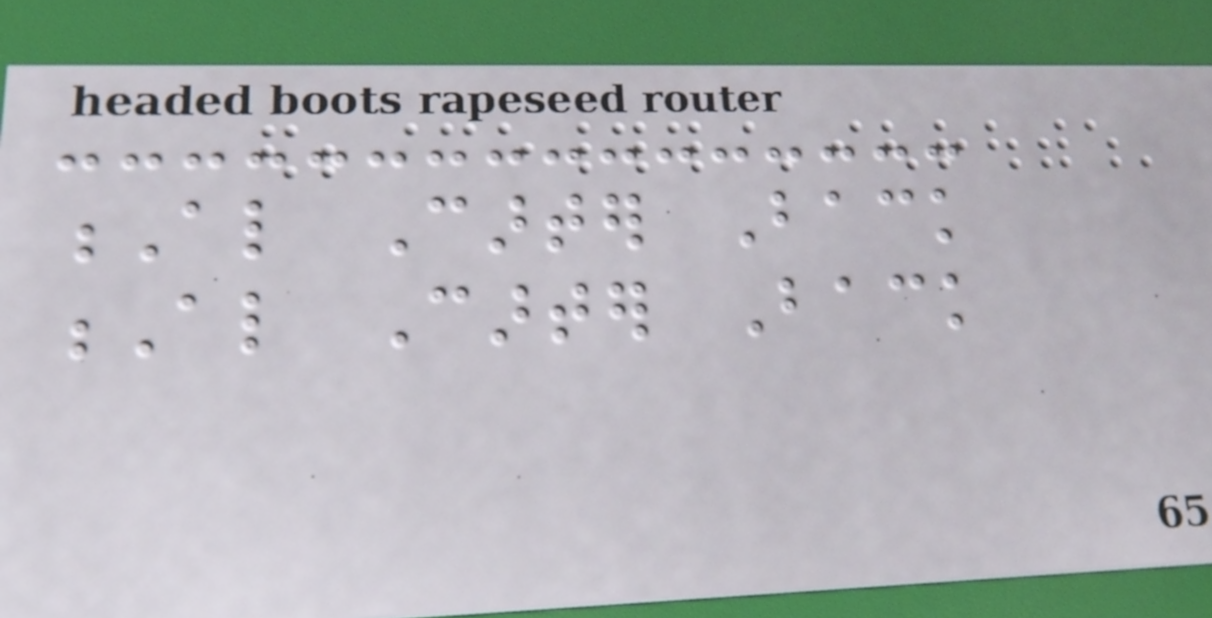Al Carter Back
Al Carter Back
